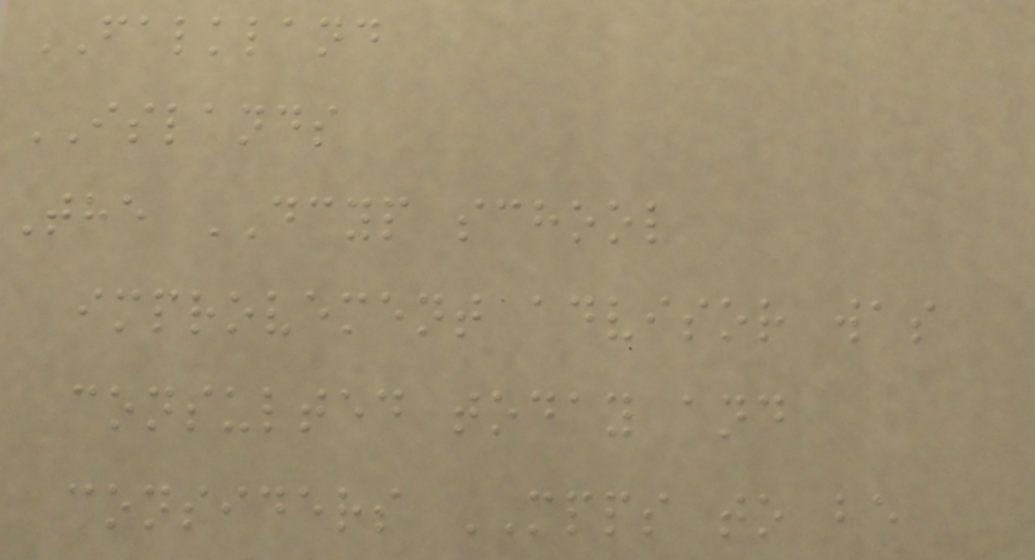FALKLAND
ISLANDS
The DCYP school
improvement advisor was
consulted today and
considers MPPS to be
